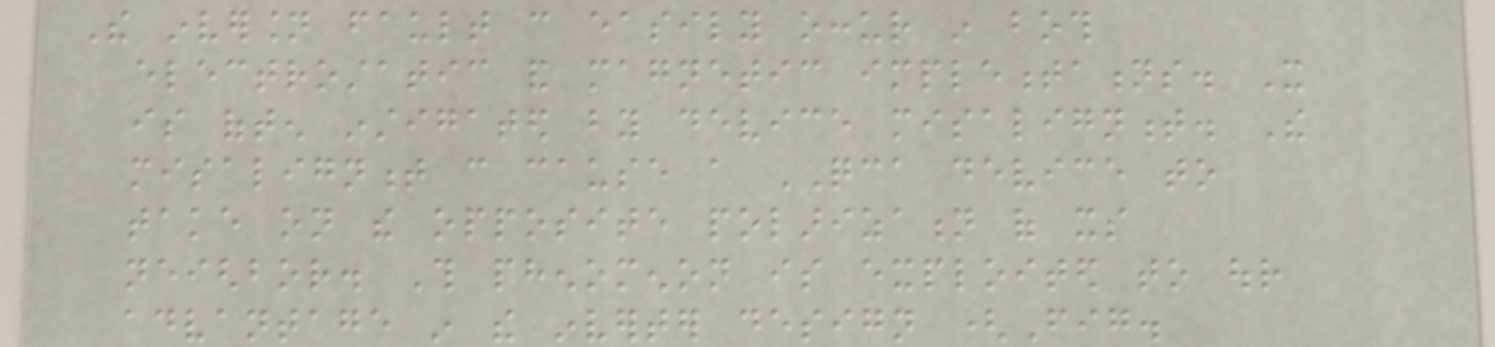The inversion fault can easily occur in both
electrostatic and magnetic implementations. It
is often instigated by device misalignment. The
misalignment can cause a QCA device to
take on the opposite polarization of its
neighbor. This phenomenon is exploited to our
advantage in the inverter design (Fig.
